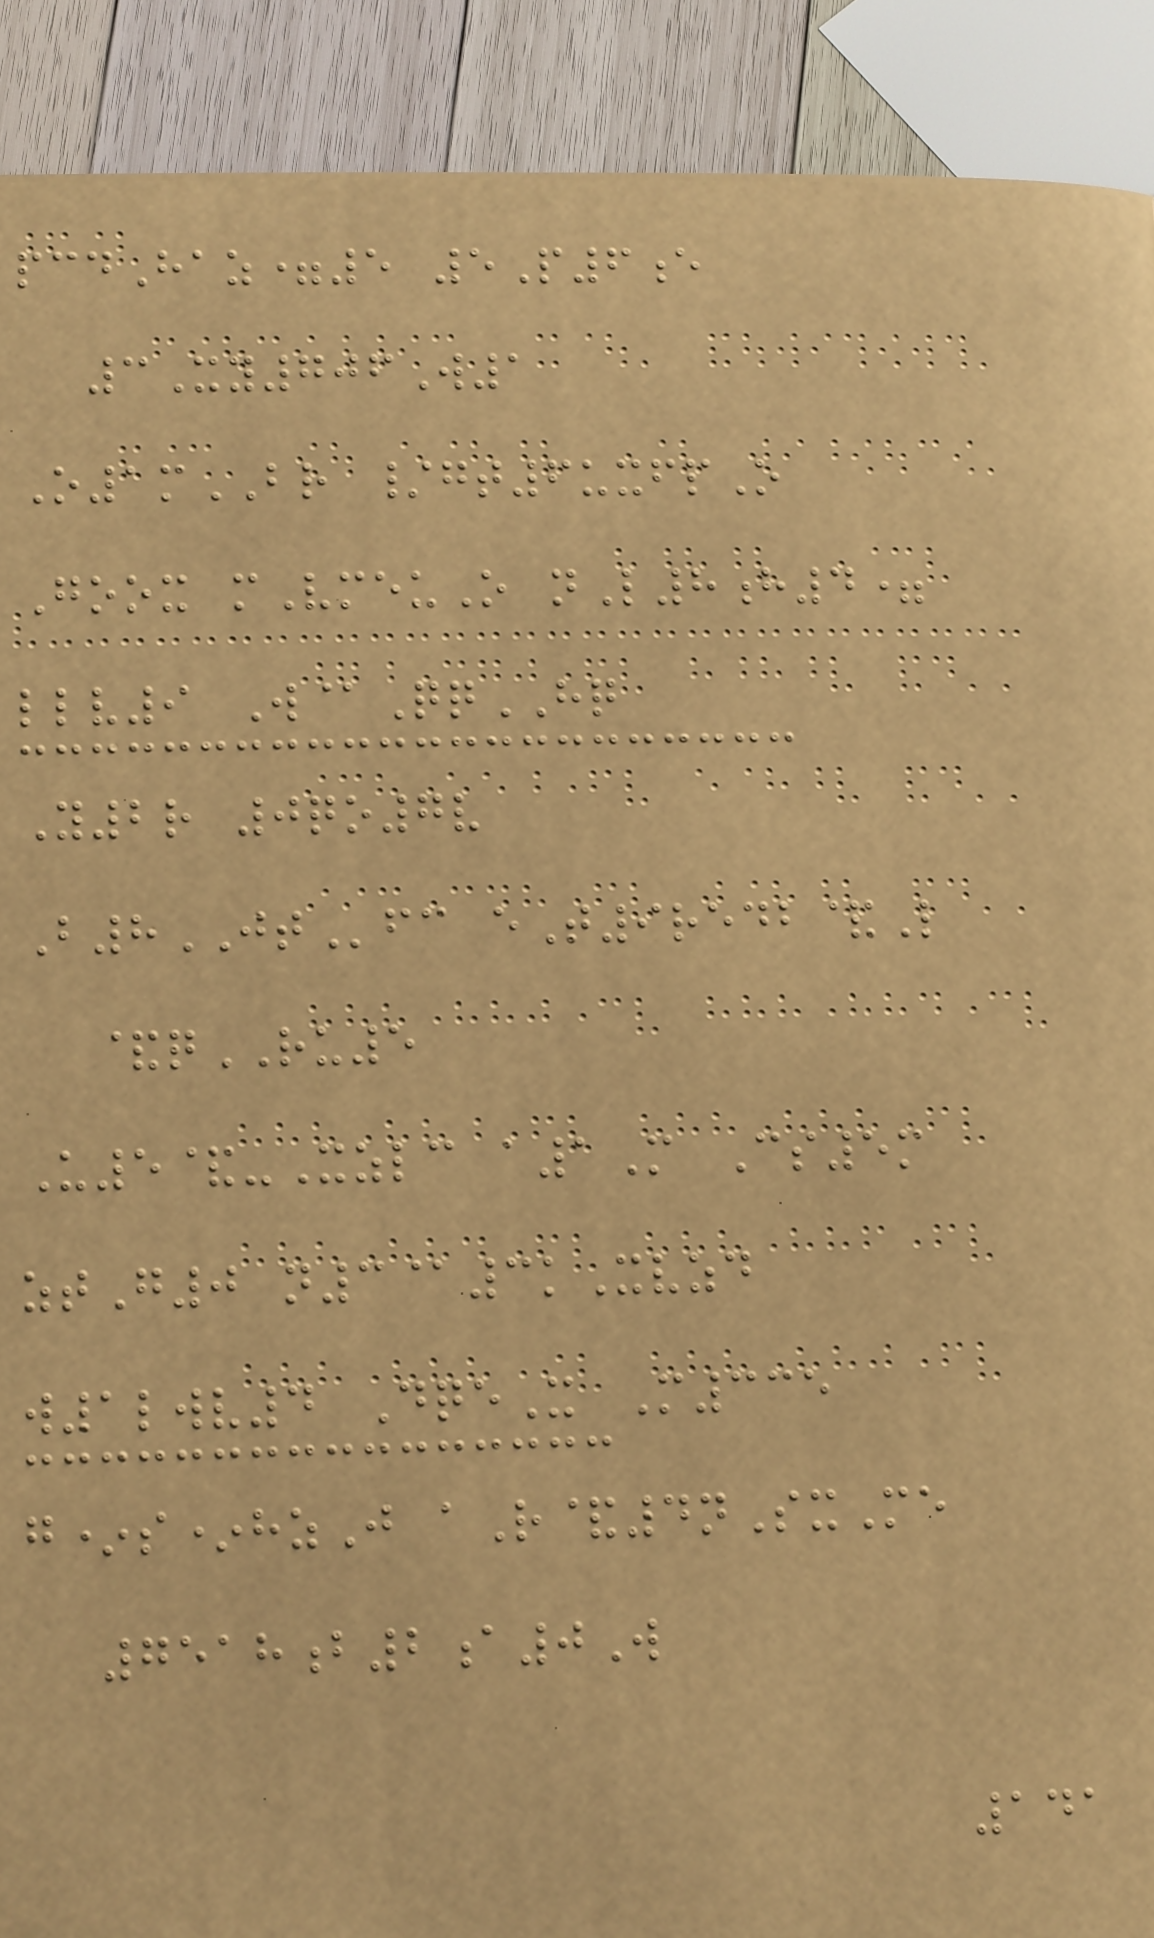pcdHaz=5 5P6e
3Xy706W1
O1mBR /gt6uxfpO
Goox mVmeuO nL8h4=
llv9 W@QqHQ
Y2r 0qo7v
B8JTfc eT9redb&L
&qRU5
U5&-Xzlc a1M Cs5m
ztG0 n3@3kXvzd
w1lwv4 DqeX M335
g*s*hzJ aR&4nSxMe
7518b2a0W
141
